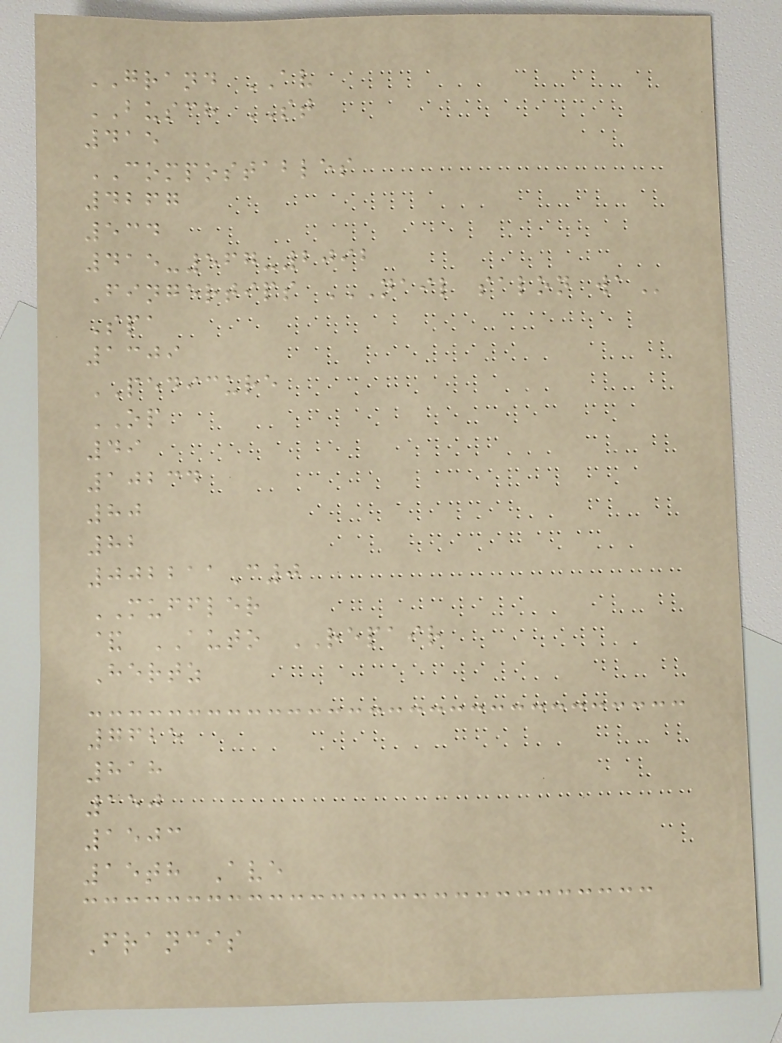GRAND AV
BUSCH ST
415
COMPOSTABLES
4267
534
415-567-2092
Fingertips NAIL SALON WA
Spa
1309
PEDICURE
OP
49
10234
80
82
002211C0
MUFFLER
& AUTO REPAIR
Hertz
7625
818
150
1503
15th Ave
Francis
